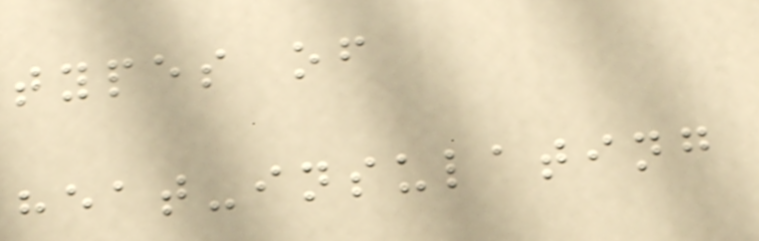types of
heat-insulating
